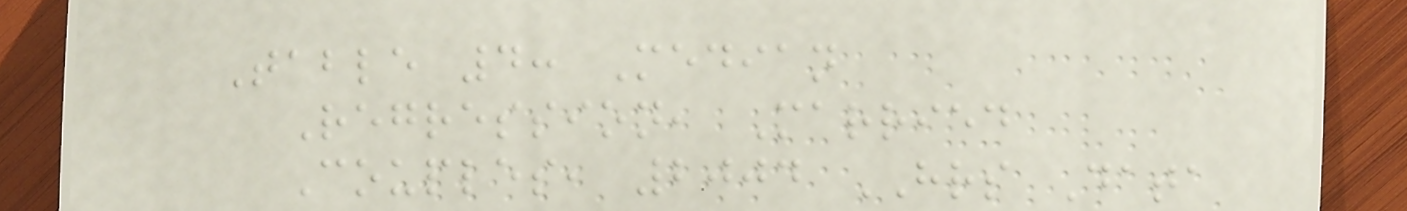Table 4: Median
Regression, Married
Couples, 2004 HRS Data
